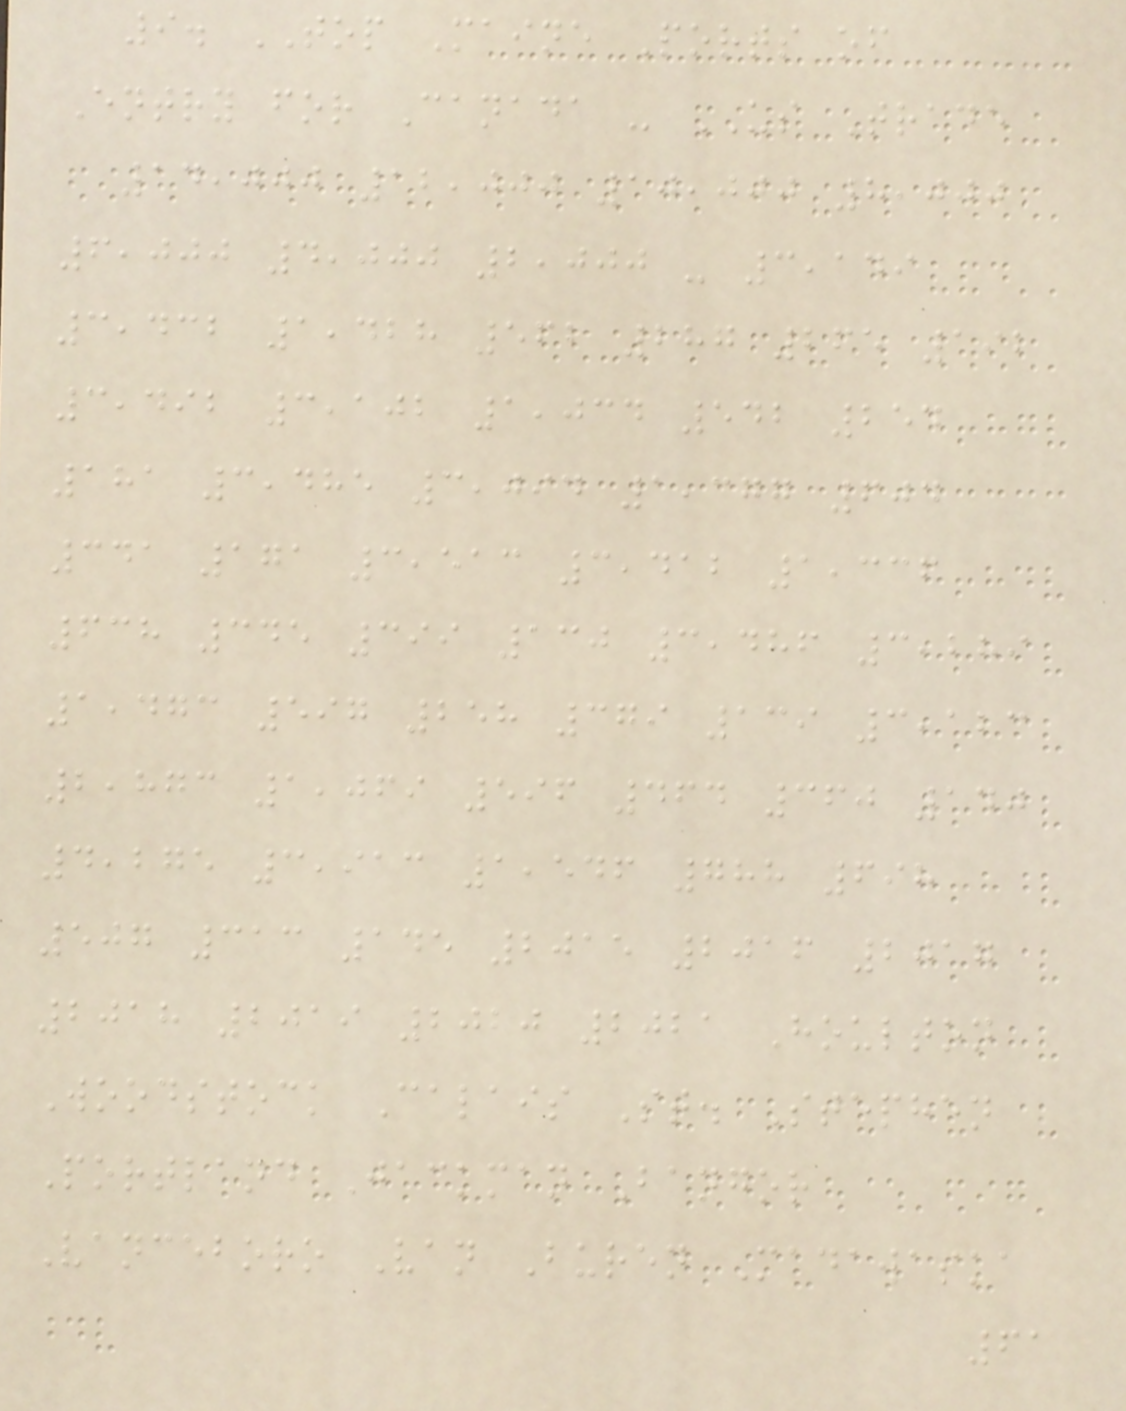9. TOP Maine Ports of
Entry for Canada - US Trade
14,000 12,000 10,000 8,000
6,000 4,000 2,000 - 3,149
3,432 1,428 562 287 265 192
3,492 3,102 1,034 542 254
181 3,485 3,094 1,377 604
341 171 3,513 3,412 1,336
638 345 399 130 3,486 3,289
1,473 597 258 379 139 3,123
2,873 1,069 596 464 360 140
4,275 3,913 1,546 788 698
507 313 145 2015 2016 2017
2018 2019 2020 2021 Houlton
Woodstock Calais St. Stephen
Portland Jackman Bangor
Vanceboro Van Buren Madawaska
61
